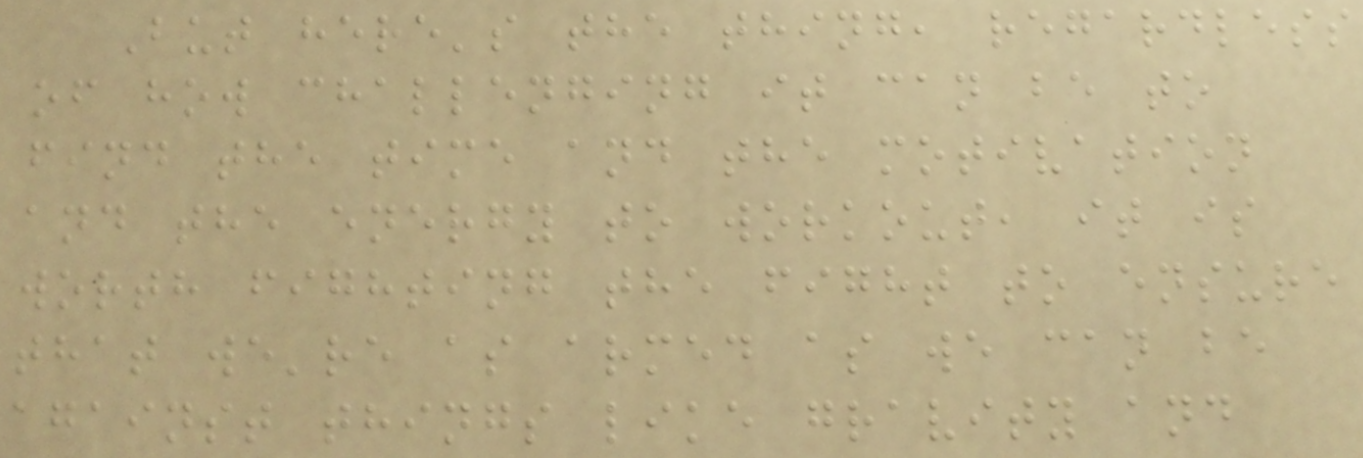But here's the thing, regardless
of how challenging it can be to
find the time and the motivation
and the energy to workout, it is
worth fighting the fight to ensure
that we're as armed as we can be
against things like gravity and
